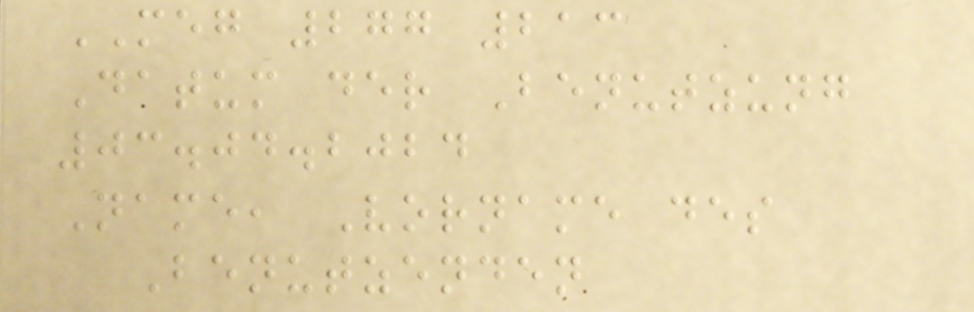MEG 277 213
Datum der Benutzung
03.04.2024
Name, Vorname des
Benutzenden
